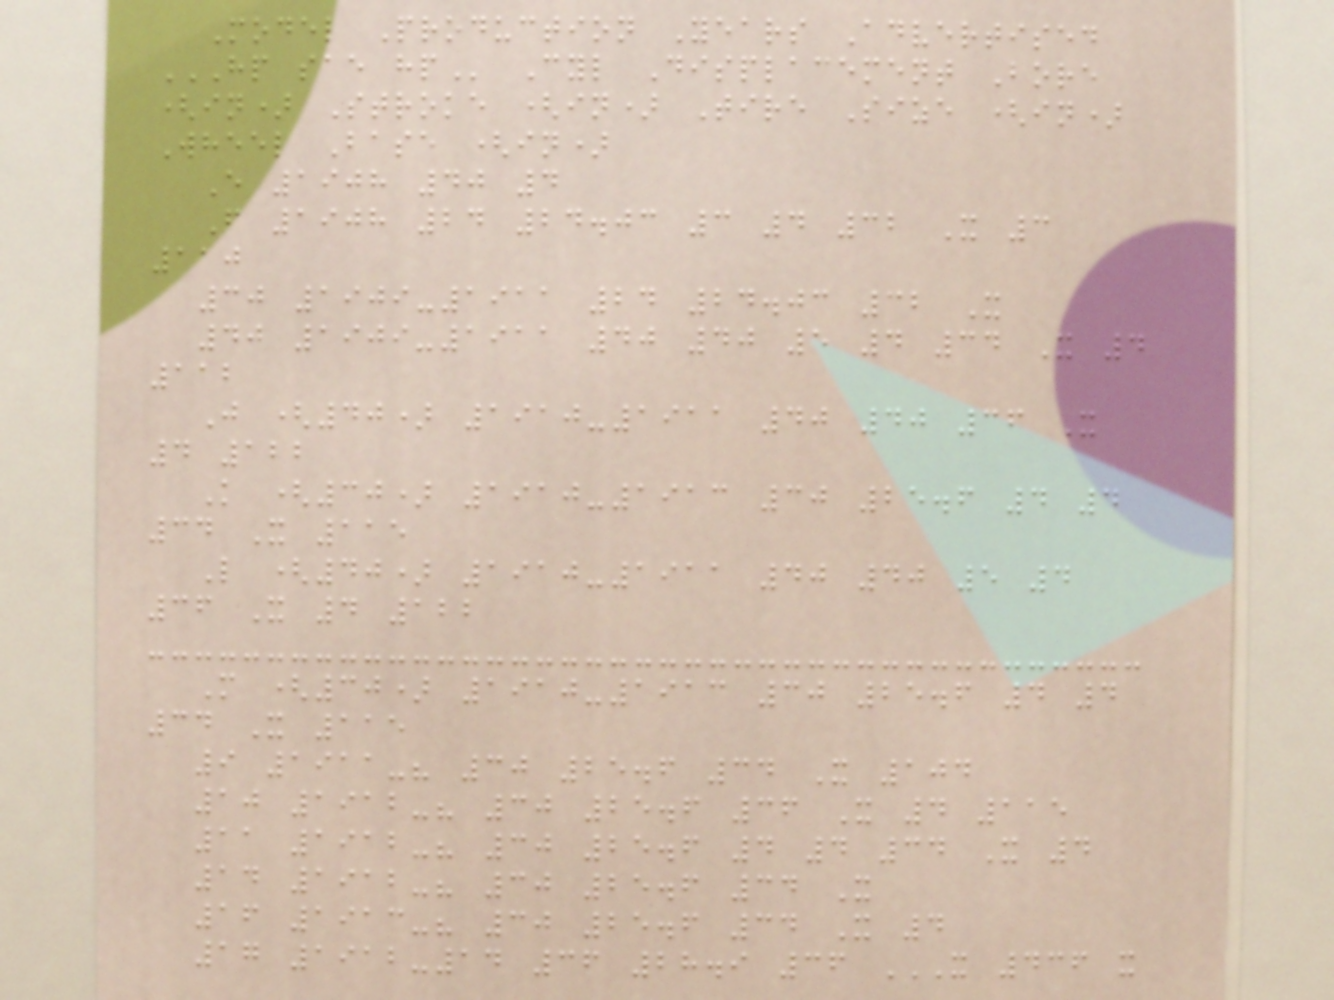Model Production Years Advertised
HP SAE HP Cyl Displacement Bore
(in) Stroke (in) Tire Size (in)
Wheel Base (in)
E 1908 40 4
F 1908 24 24.03 3 4 32 X 3
110
30 1909-1911 24 24.03 32 X
40 1909-1911 40 40 5 4 34 X 4
112
J (40) 1910-1911 40 40 36 X
4 122
K (30) 1910-1913 30 25.6 4 4
34 X 115
L (40) 1910-1911 40 40 5 4
36 X 4 122
M (30) 1910-1913 30 25.6 4 4
34 X 115
9 1911-? 30 25.6 34 X 104
10 1912-? 30 25.6 36 X 4 115
11 1912-? 30 25.6 4 4 34 X 4
14 1912-? 30 25.6 34 X
16 1913-? 30 25.6 34 X 4
17 1912-14 36 28.9 36 X 436 X
